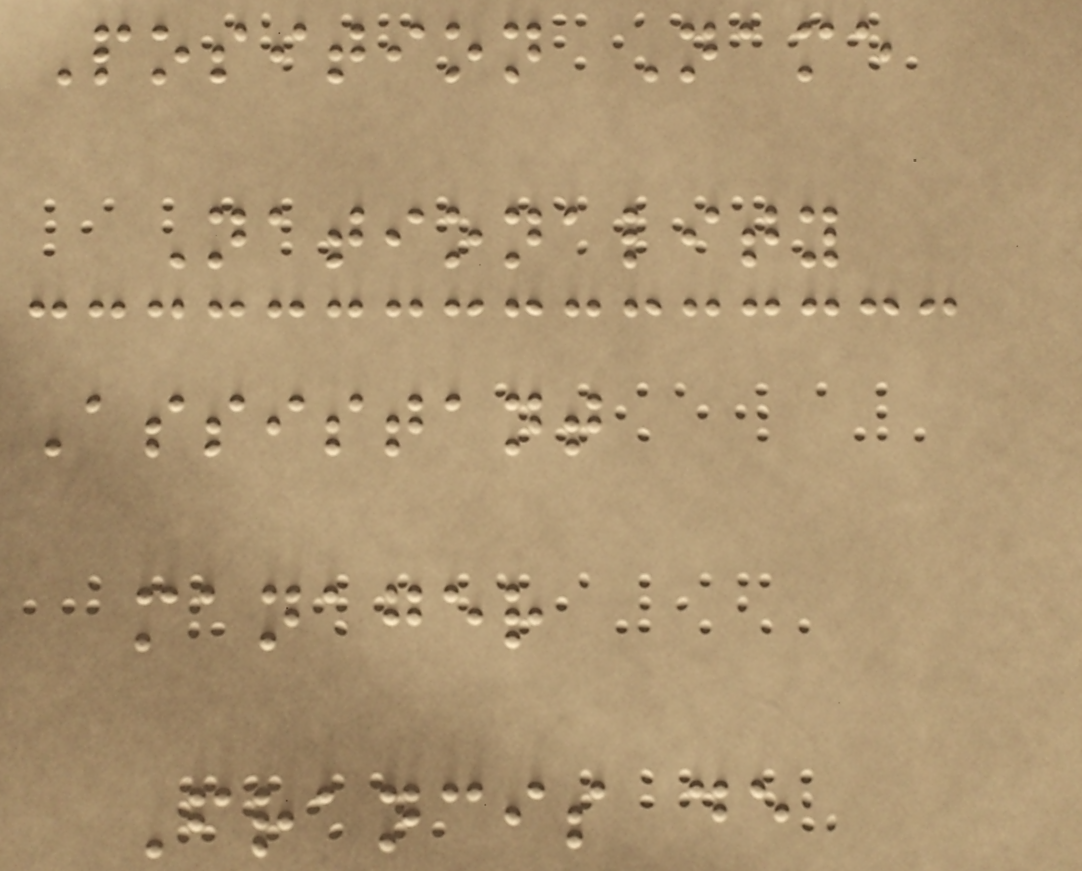Position Name
Nationality
Assistant
manager
Francis de
